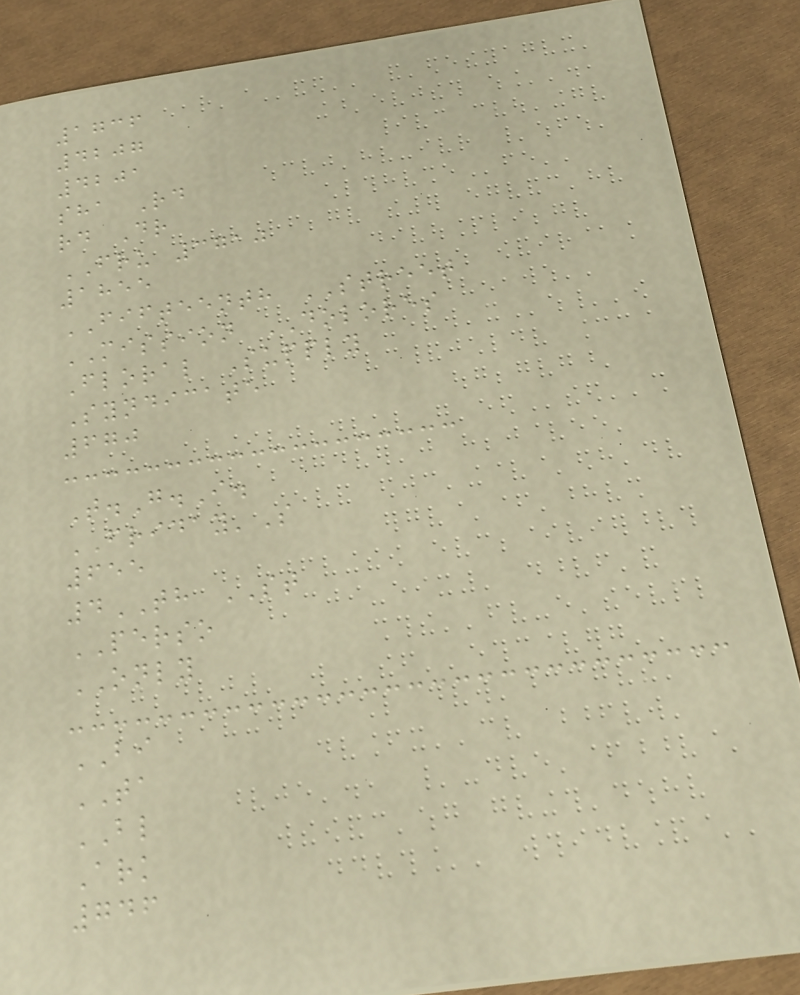1736
4207
4201
sha Rd
rd Dr
FRU 3710
1855
FIFTEENTH STREET
MISSION DOLORES
Floral Supply
Syndicate
670
T.G.I.
FRIDAY'S
655
4TH ST
PERSO
ONLY
BI
TA
BL
Ark
746
